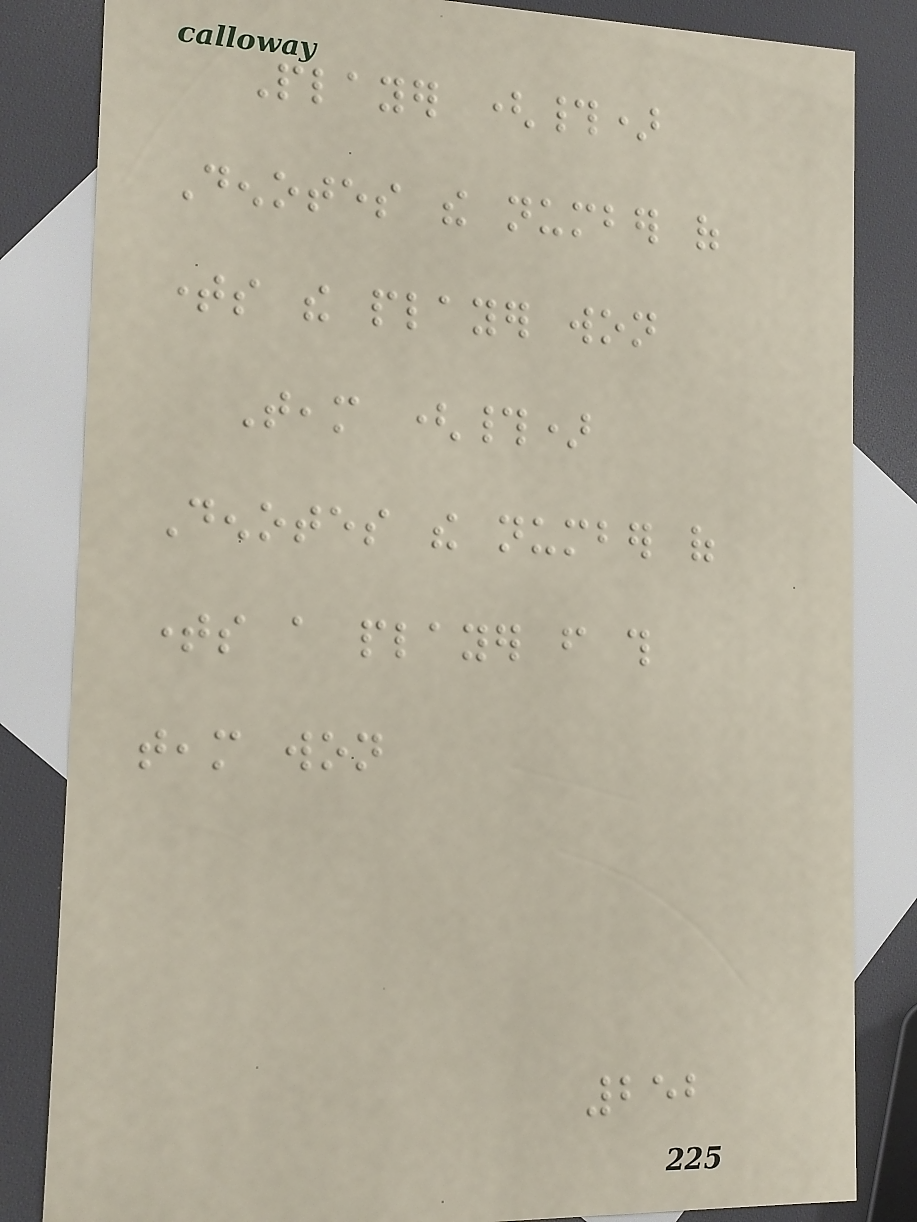Player (#)
Denotes the number of
times the player won
Team (#)
Denotes the number of
times a player from this
team won
252
